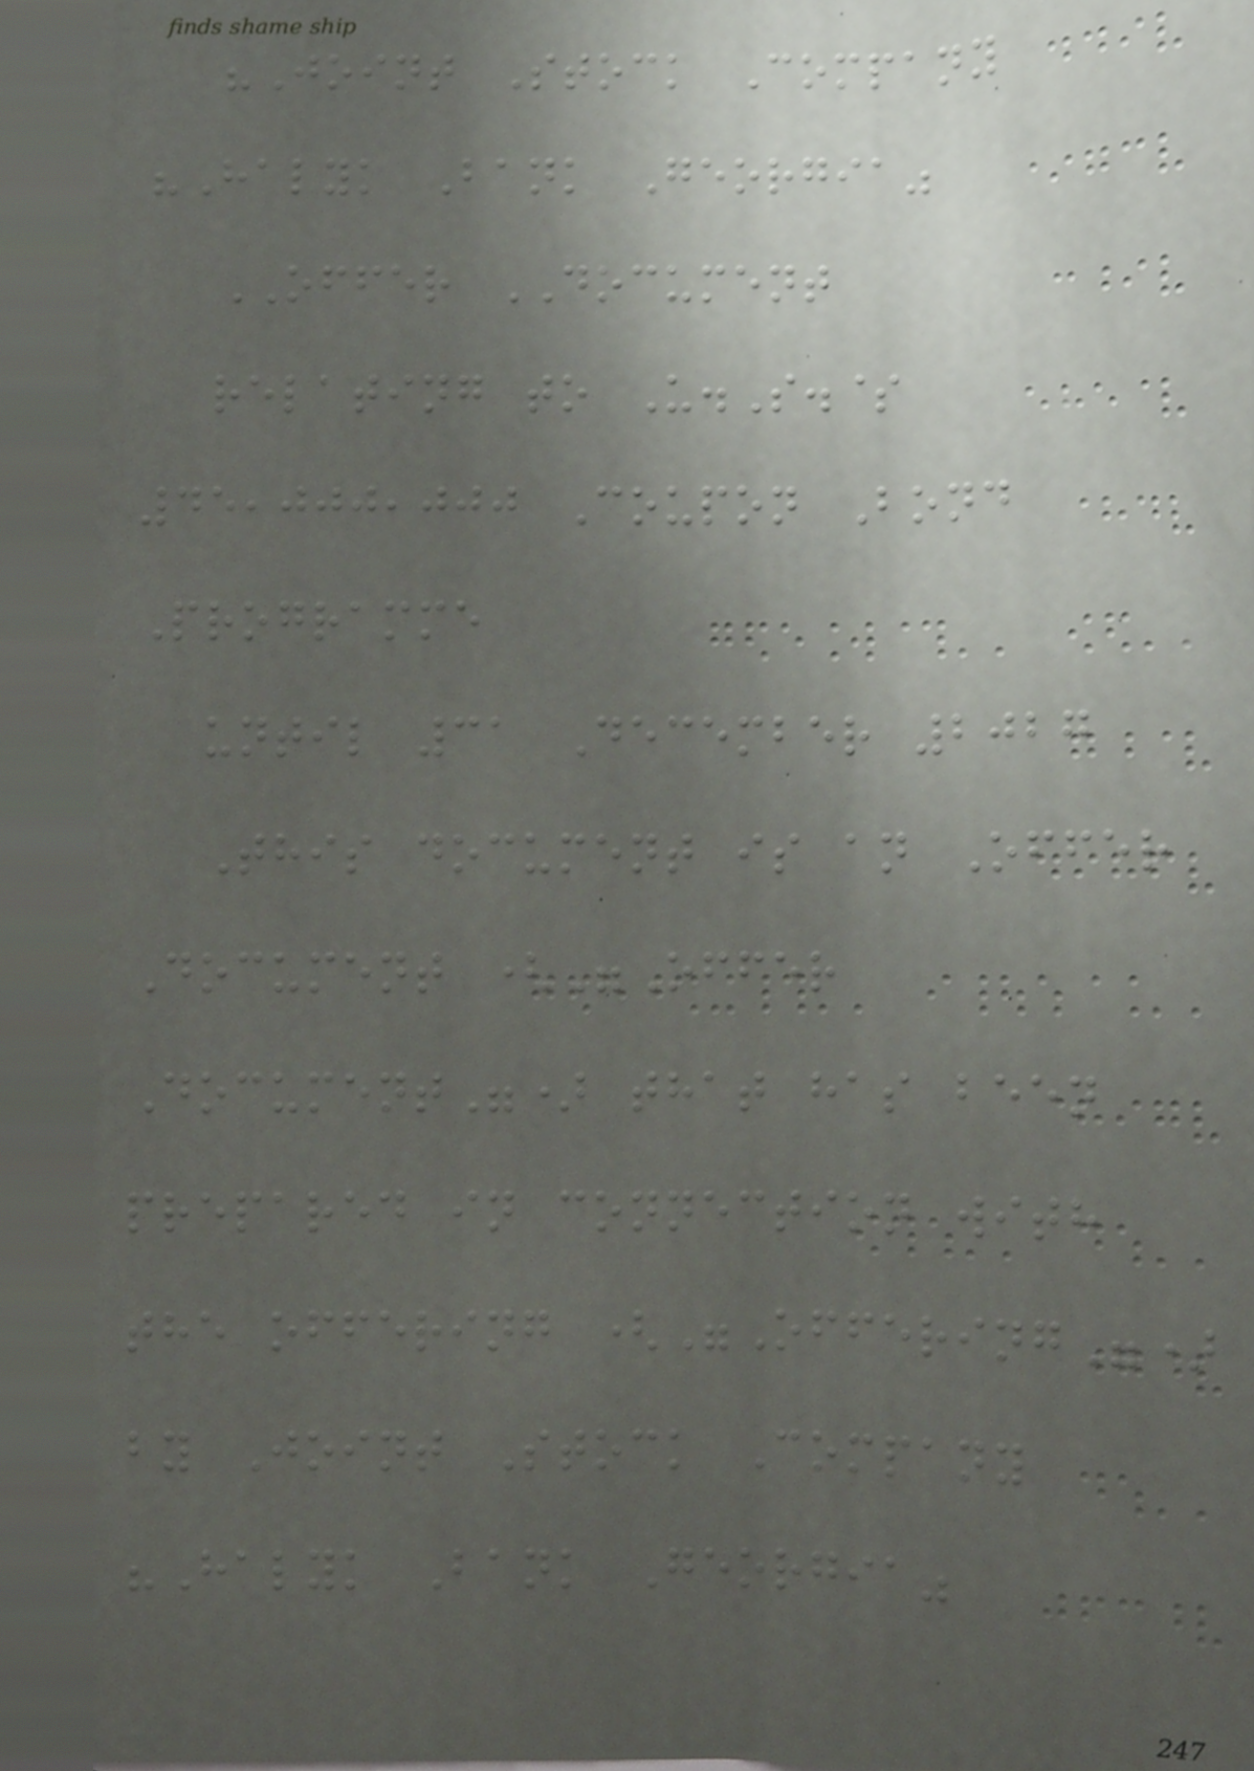"Joint Stock Company
"Halyk Bank Georgia"
OFFER DOCUMENT
relating to U.S.$
45,000,000 Coupon Bond
Programme
until 31 December 2027
This document is an Offer
Document ("Offer
Document") that has been
prepared in connection with
the offering ("Offering")
by Joint Stock Company
"Halyk Bank Georgia"
